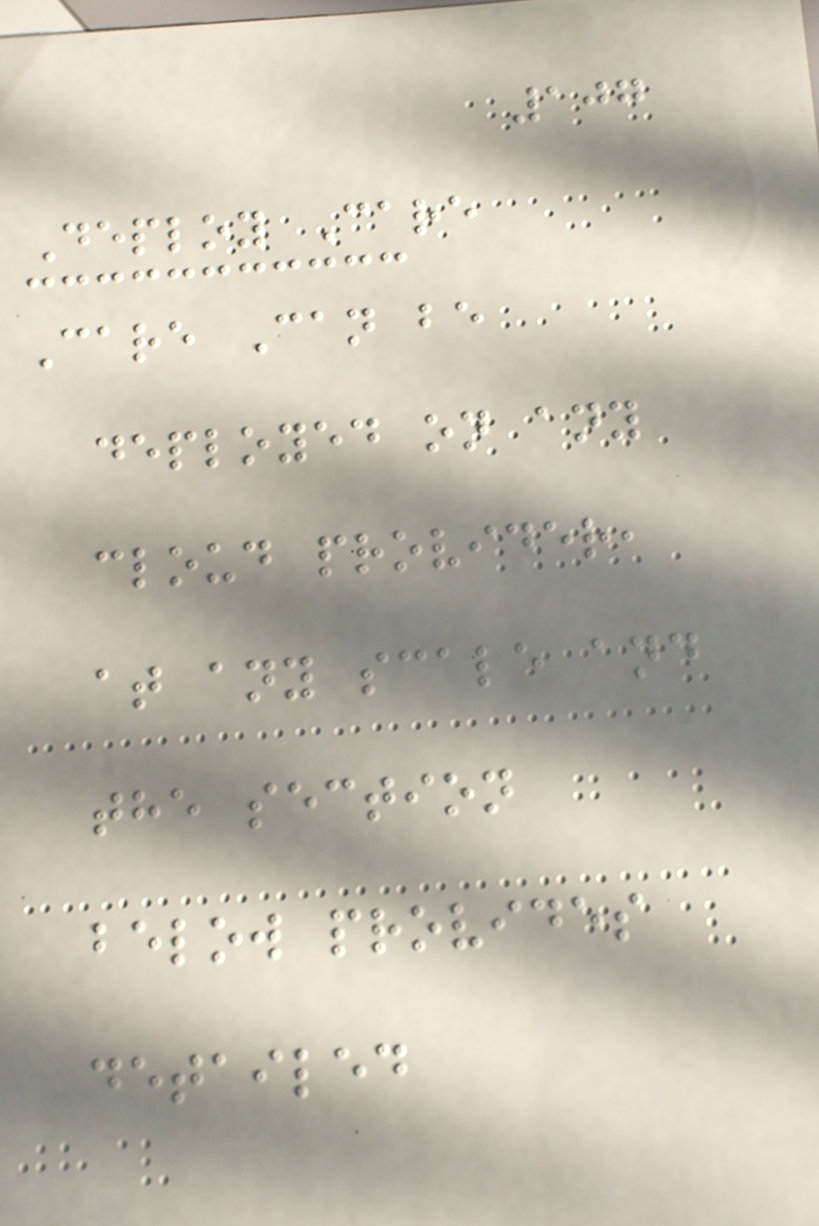107
Deploy Care
Care Can be
deployed on any
cloud provider,
at any scale and
the section
below provides
detailed
